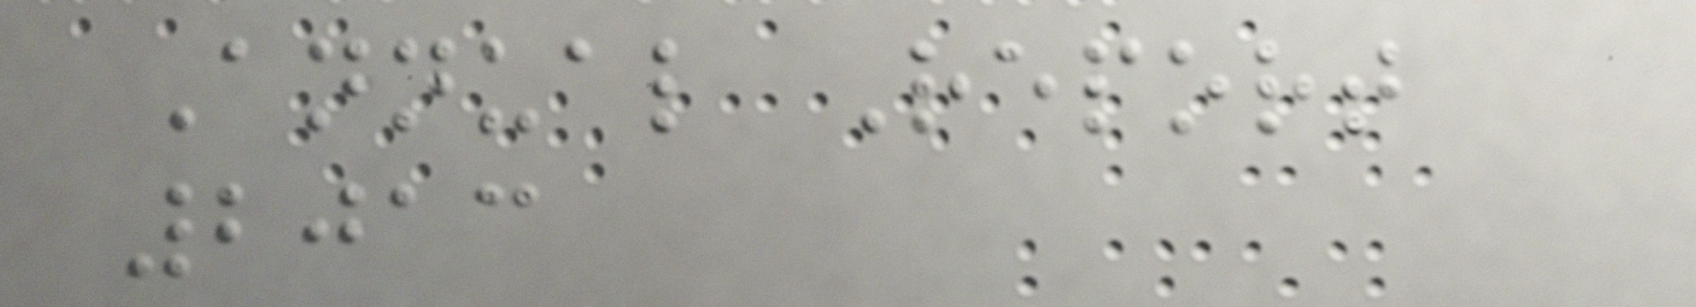Annual Report
2013
